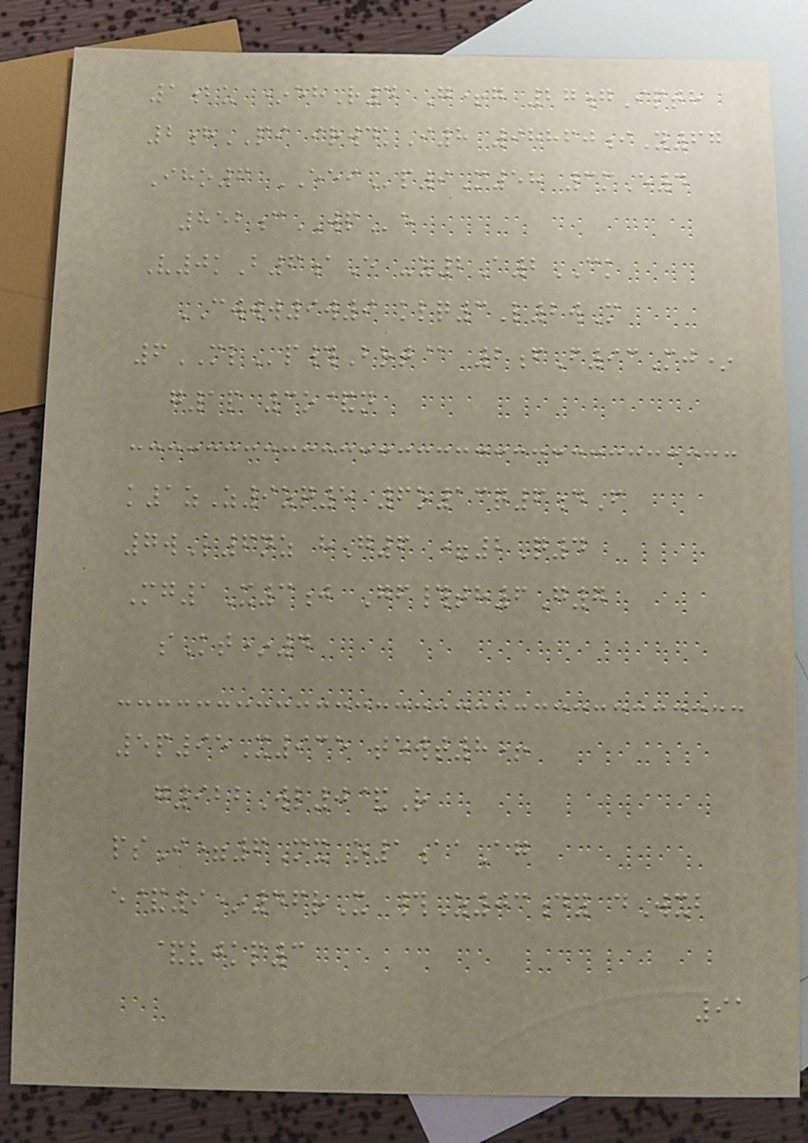1bu *ehR4 G+g 27gIpth
2hPI irwdkI8 98860iY67
Iho6 EEIp9M58 3mE4
852cWPe
V0kB6aE -z2A2CK
CWWW9w9 klq3L2wM
6MLp#Brt@ 2fF93Mj*
g1p 3o&n
k1zZ9zq5 6o13q6dF
7wL6nz hG6 =2Q4
Mg1X3j Gf#th6G7
sKt*4
5p95X935 tewt8+
g922Wl0&R
psI=6Mx o1aaAg
e&9*46rX #Z03dy dWxb
&vjkp3
91
